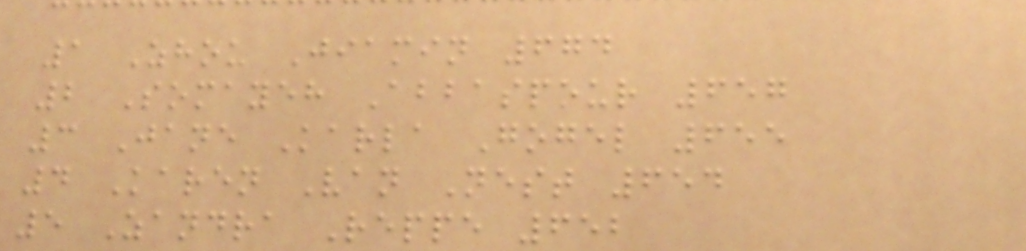1 Zhou Jiamin 674
2 Somayeh Abbaspour 657
3 Jane Karla Gogel 655
4 Karen Van Nest 654
5 Zandra Reppe 652
